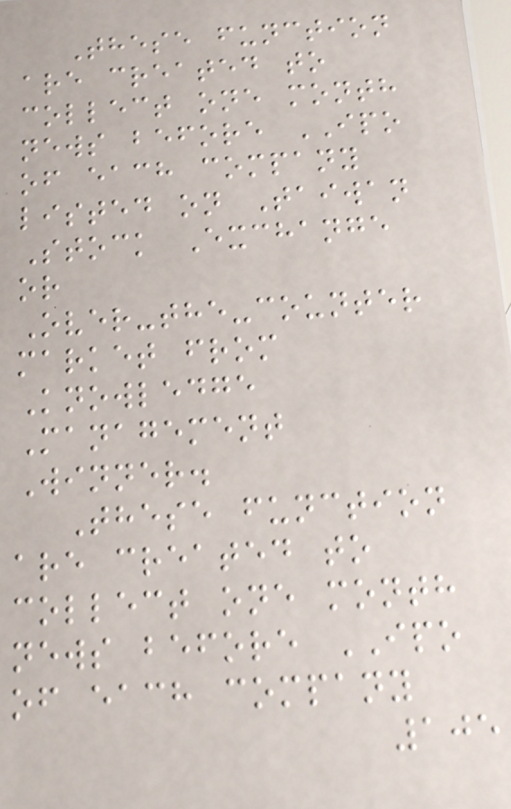These function
are created to
collect one month
news before IPO
of each company
listed on Taiwan
Stock Exchange
or
Over-the-counter
market from
Knowledge
Management
Winner.
These function
are created to
collect one month
news before IPO
of each company
105
